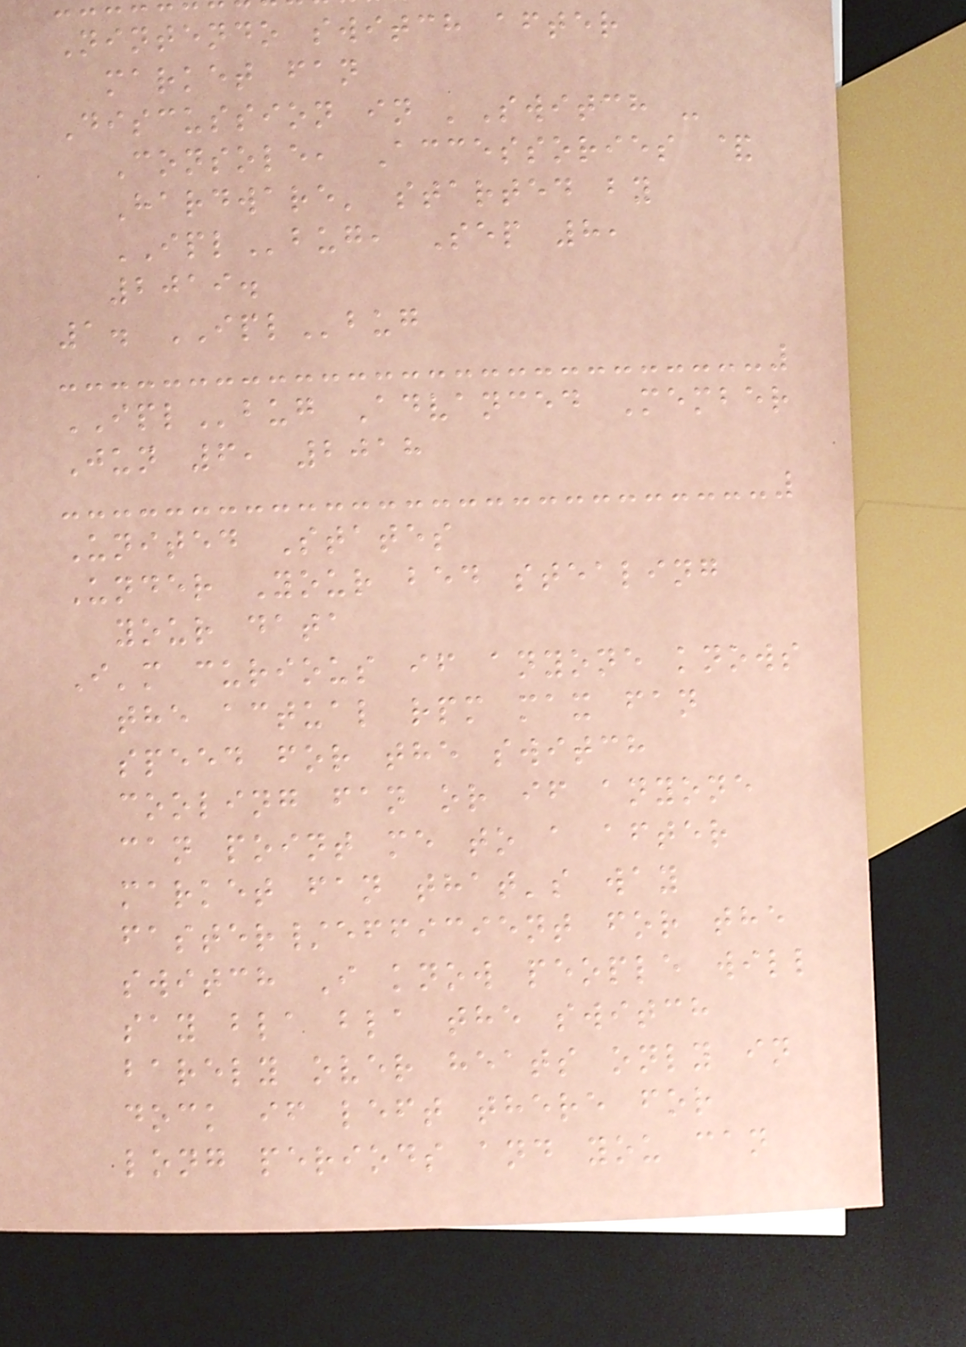Nintendo switch after
market fan
Discussion in 'Switch -
Console, Accessories &
Hardware' started by
IPLbug, Sep 8,
2019.
1. IPLbug
IPLbug Advanced Member
Jun 6, 2018
United States
Under Your bed stealing
your data
I'm curious if anyone knows
the actual rpm max fan
speed for the switch
cooling fan or if anyone
can point me to a after
market fan that's way
faster/efficient for the
switch I know people will
say bla bla the switch
barely over heats only in
dock if left there for
long periods and you can
